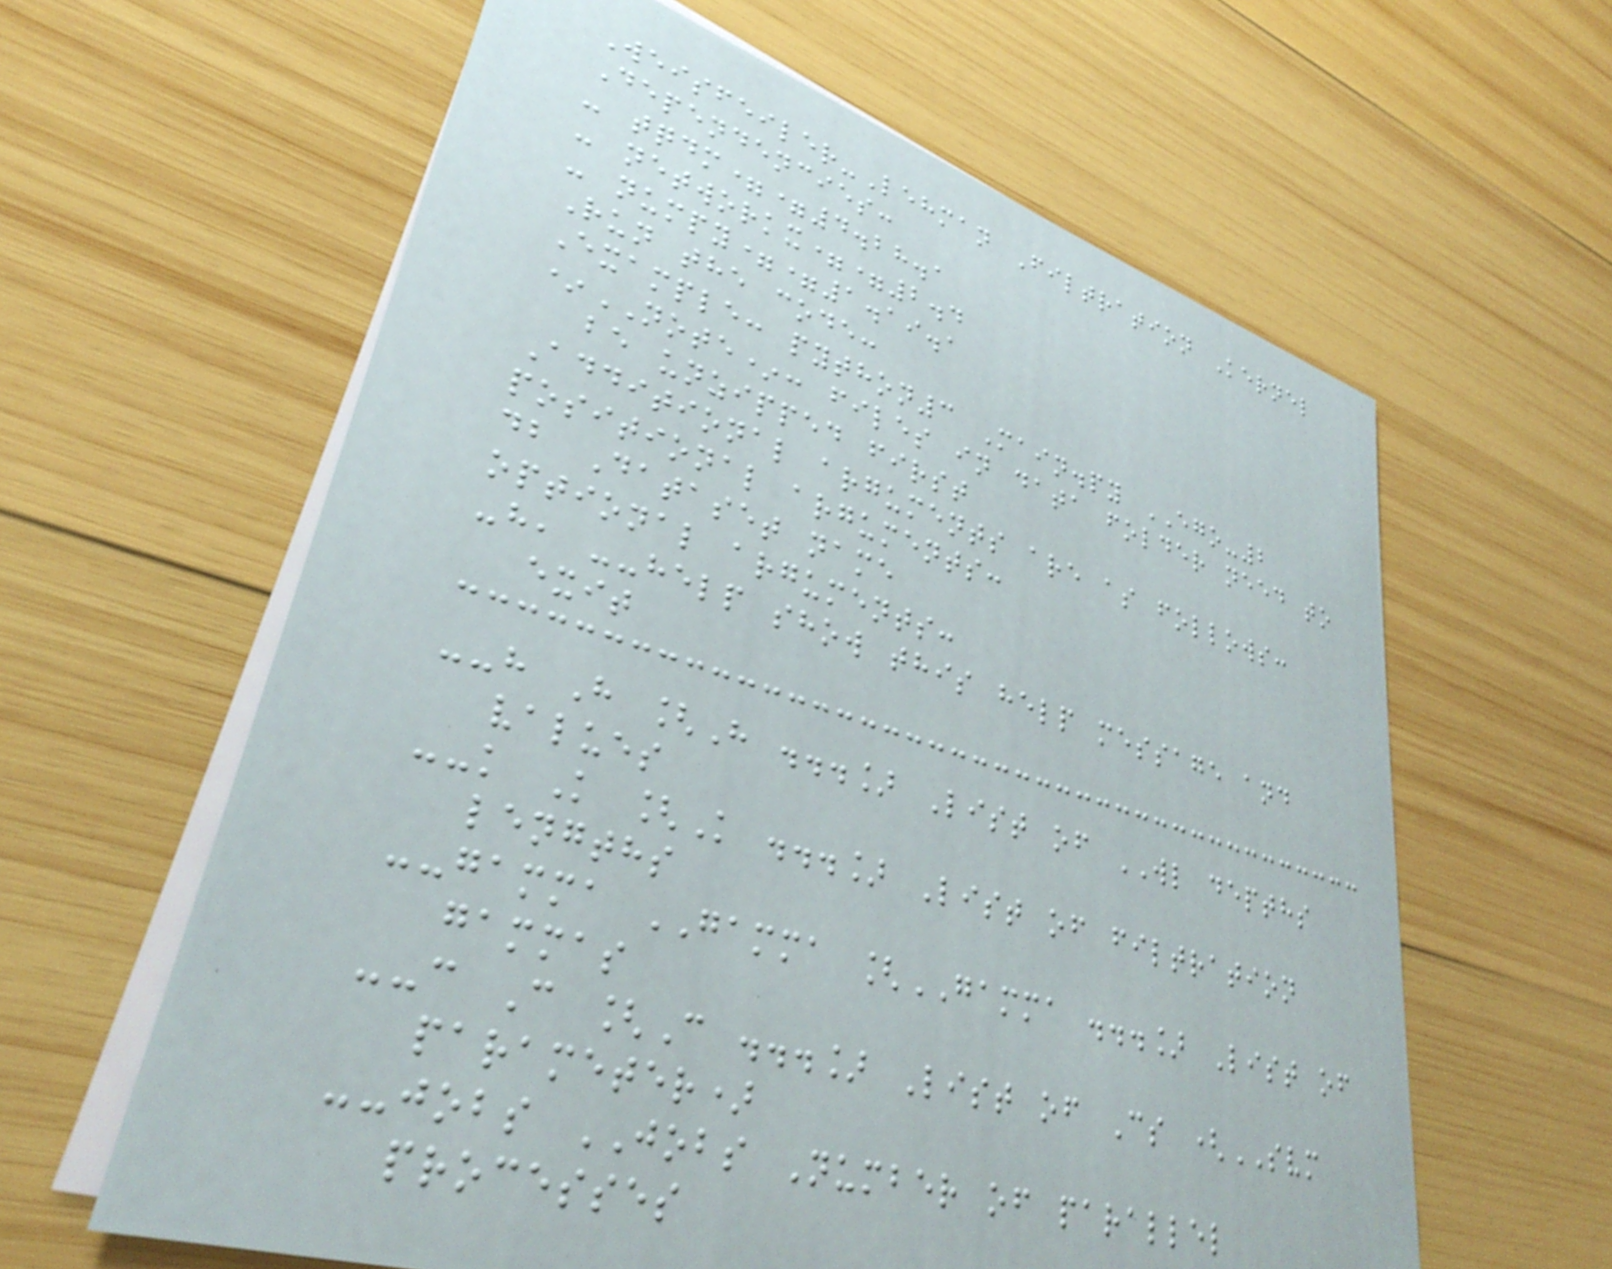Weisfeiler-Lehman Filtration Kernel
Dependencies:
- tqdm==4.28.1
- networkx==2.4
- numpy==1.19.1
Run the code:
Example: python3 Main.py EGO-2
*NOTE*: files in data folder need to
be unzipped first
Additional arguments are as follows:
positional arguments:
db Dataset name
optional arguments:
-h, --help show this help message and
exit
--h H [H ...] List of WL depths
values
--k K [K ...] List of filtration
lengths
--gamma GAMMA [GAMMA ...] List of
gammas
--c C [C ...] List of Cs (SVM
parameter)
--jobs JOBS Number of parallel
processes
